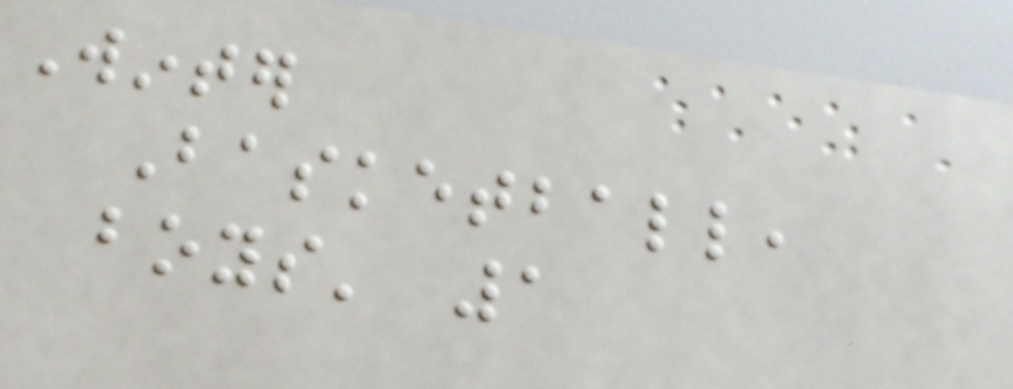Winter
Basketball,
boys' 1
